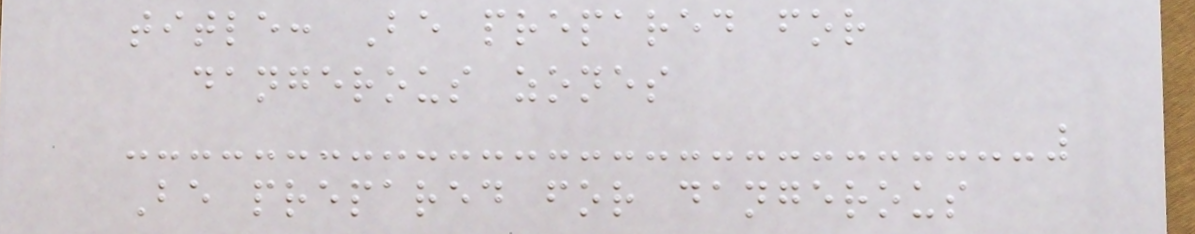title: Be prepared for
dangerous zones
Be prepared for dangerous
